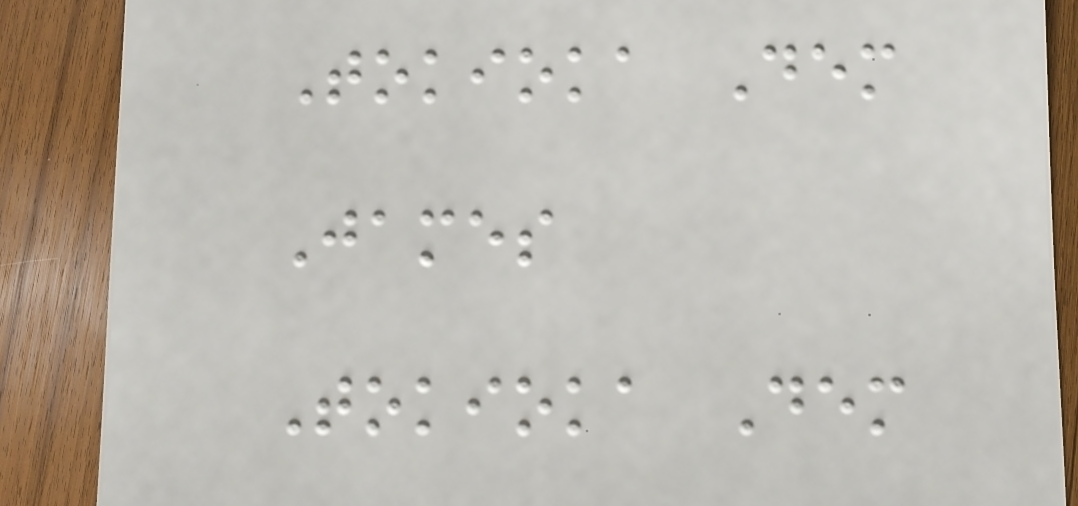Tokioka Dem
James
Tokioka Dem
